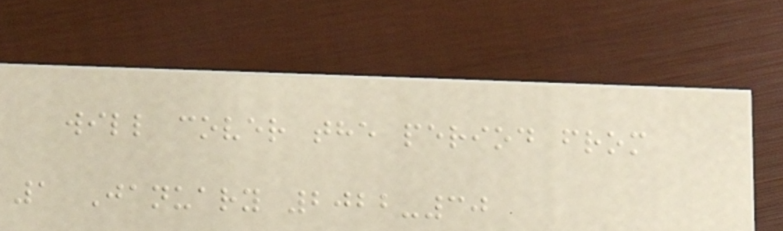will cover the period from
1 January 2022-30
